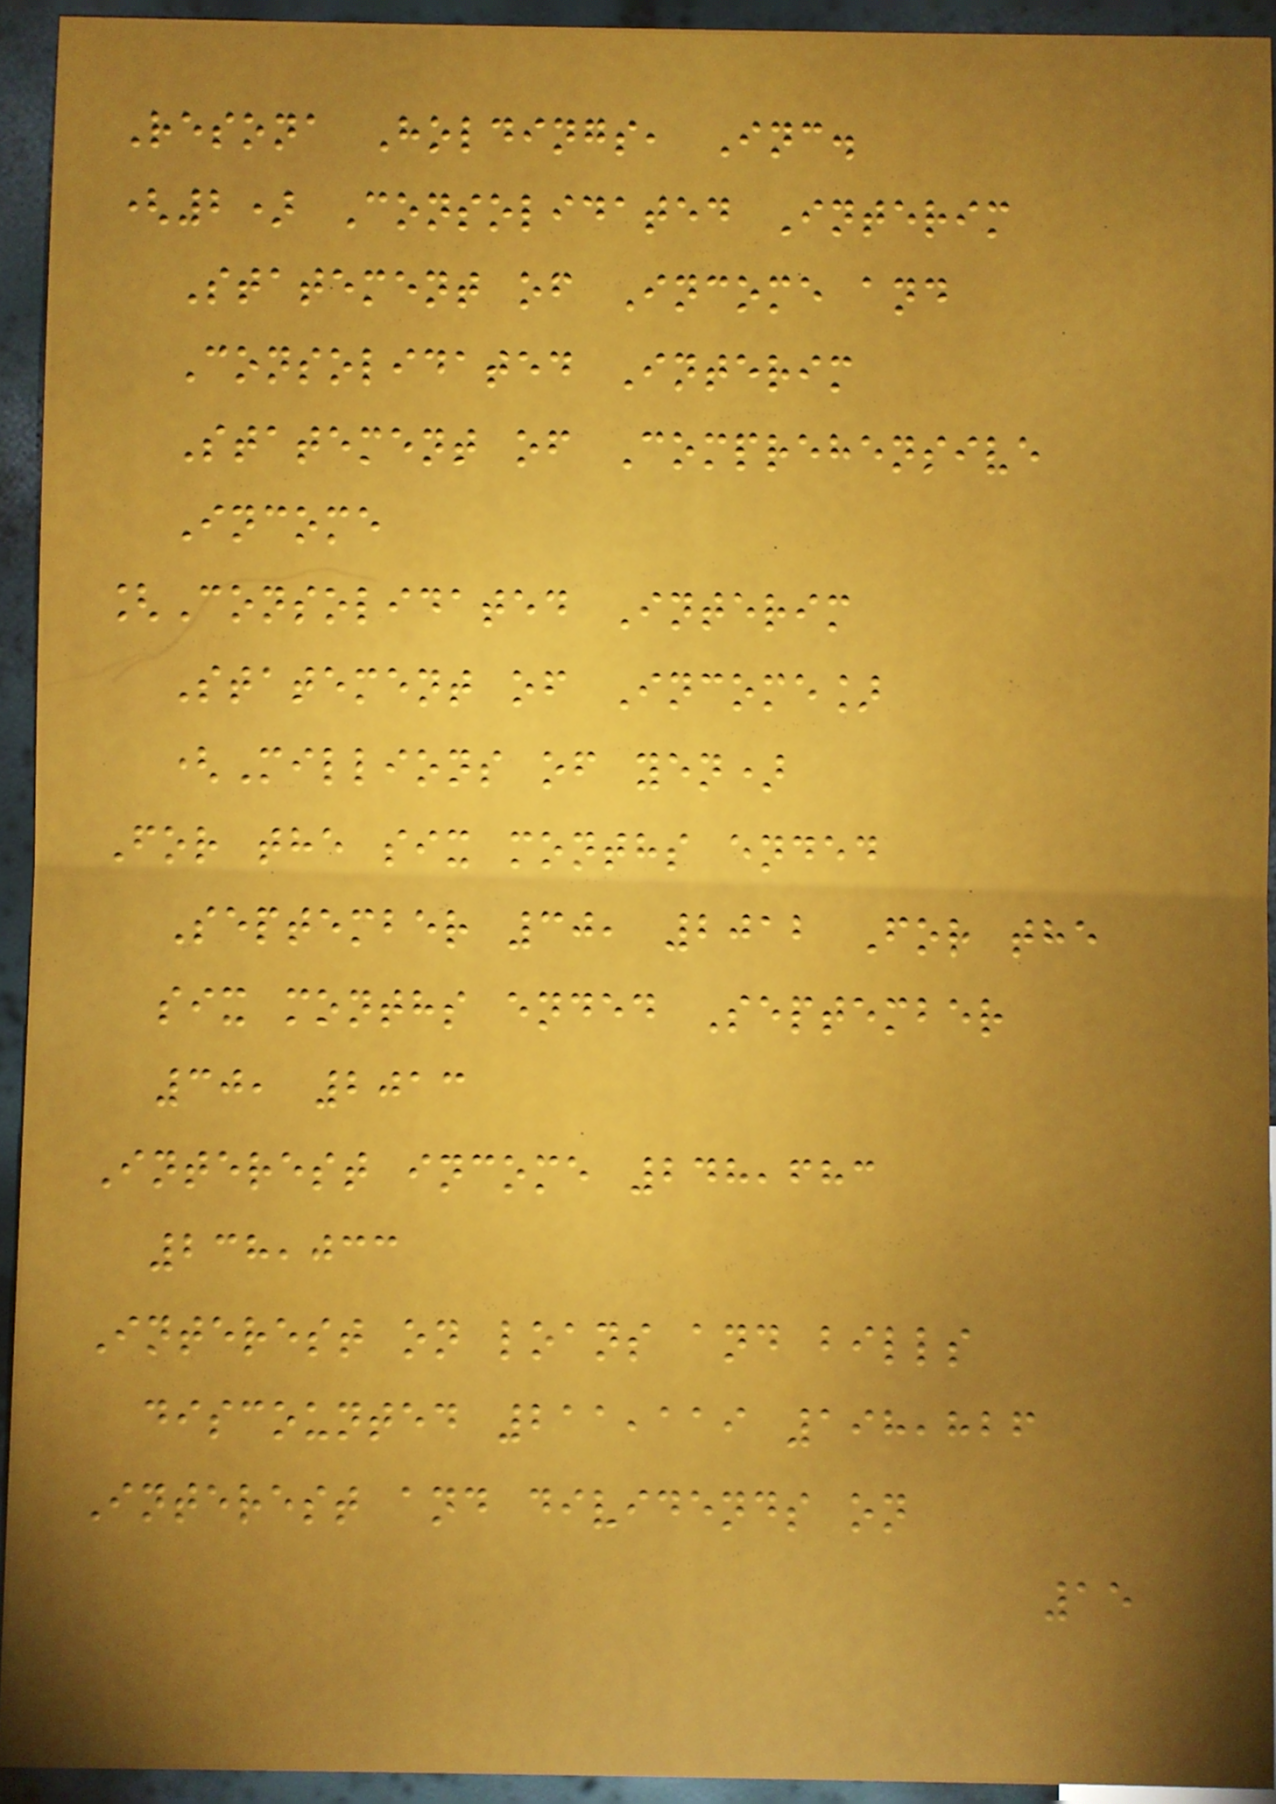Resona Holdings, Inc.
(2) Consolidated Interim
Statement of Income and
Consolidated Interim
Statement of Comprehensive
Income
[Consolidated Interim
Statement of Income]
(Millions of yen)
For the six months ended
September 30, 2012 For the
six months ended September
30, 2013
Interest income 248,683
238,033
Interest on loans and bills
discounted 211,119 198,826
Interest and dividends on
15
